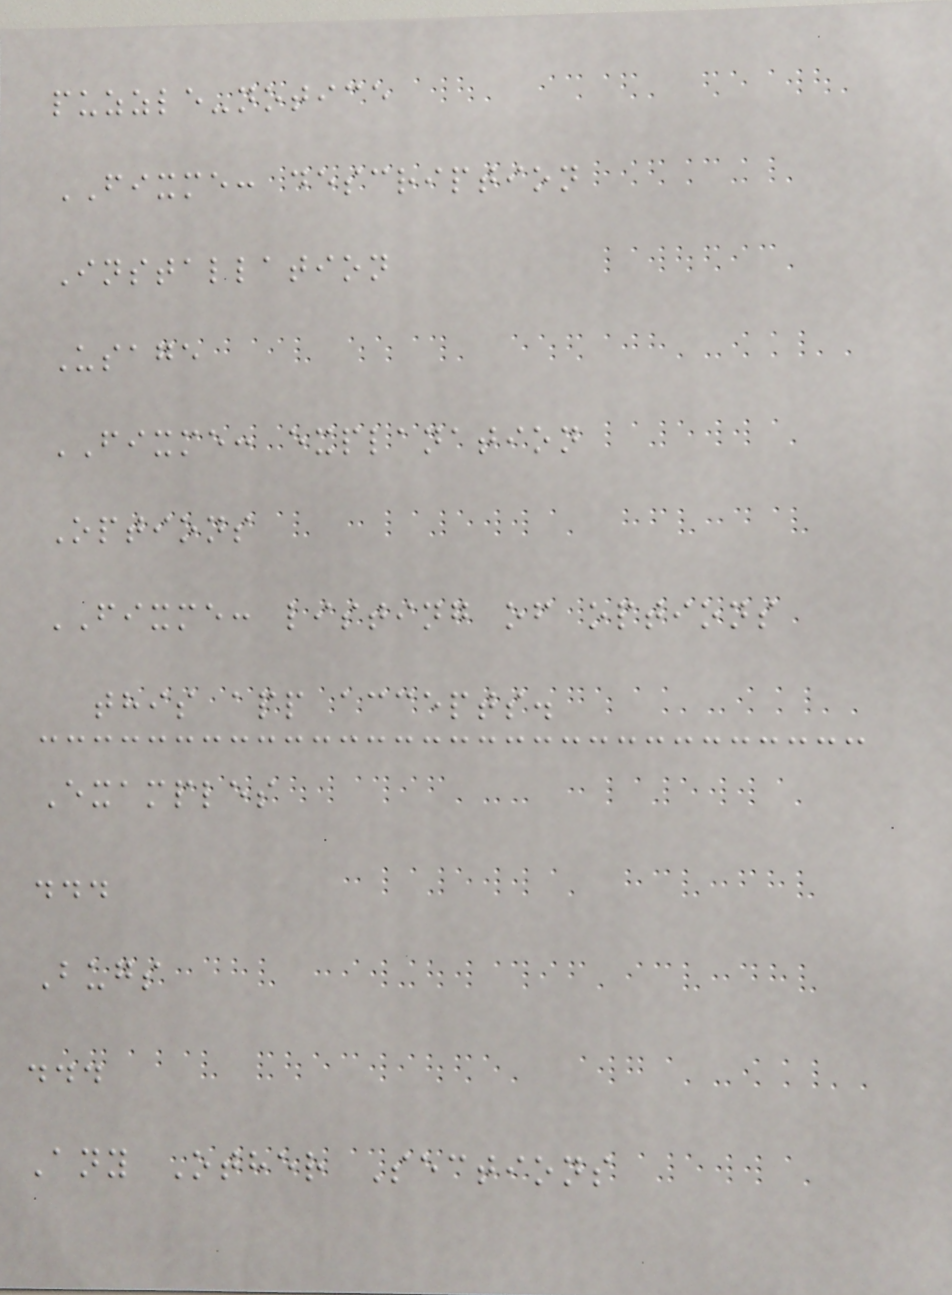puzzle-notice
FIXME: description
Installation
Usage
FIXME: explanation
Options
FIXME: listing of options
this app accepts.
Examples
...
Bugs
...
Any Other Sections
